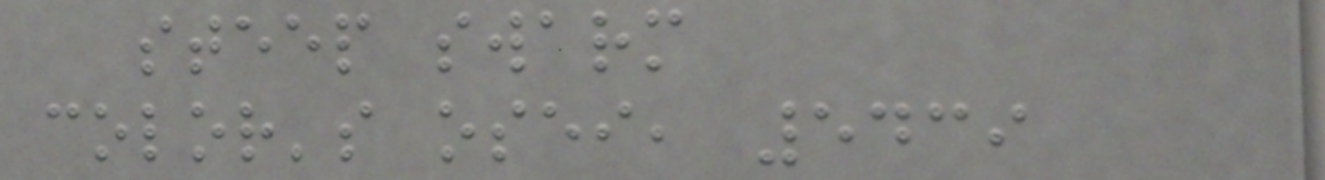steep swarm
color's osei, 5439
